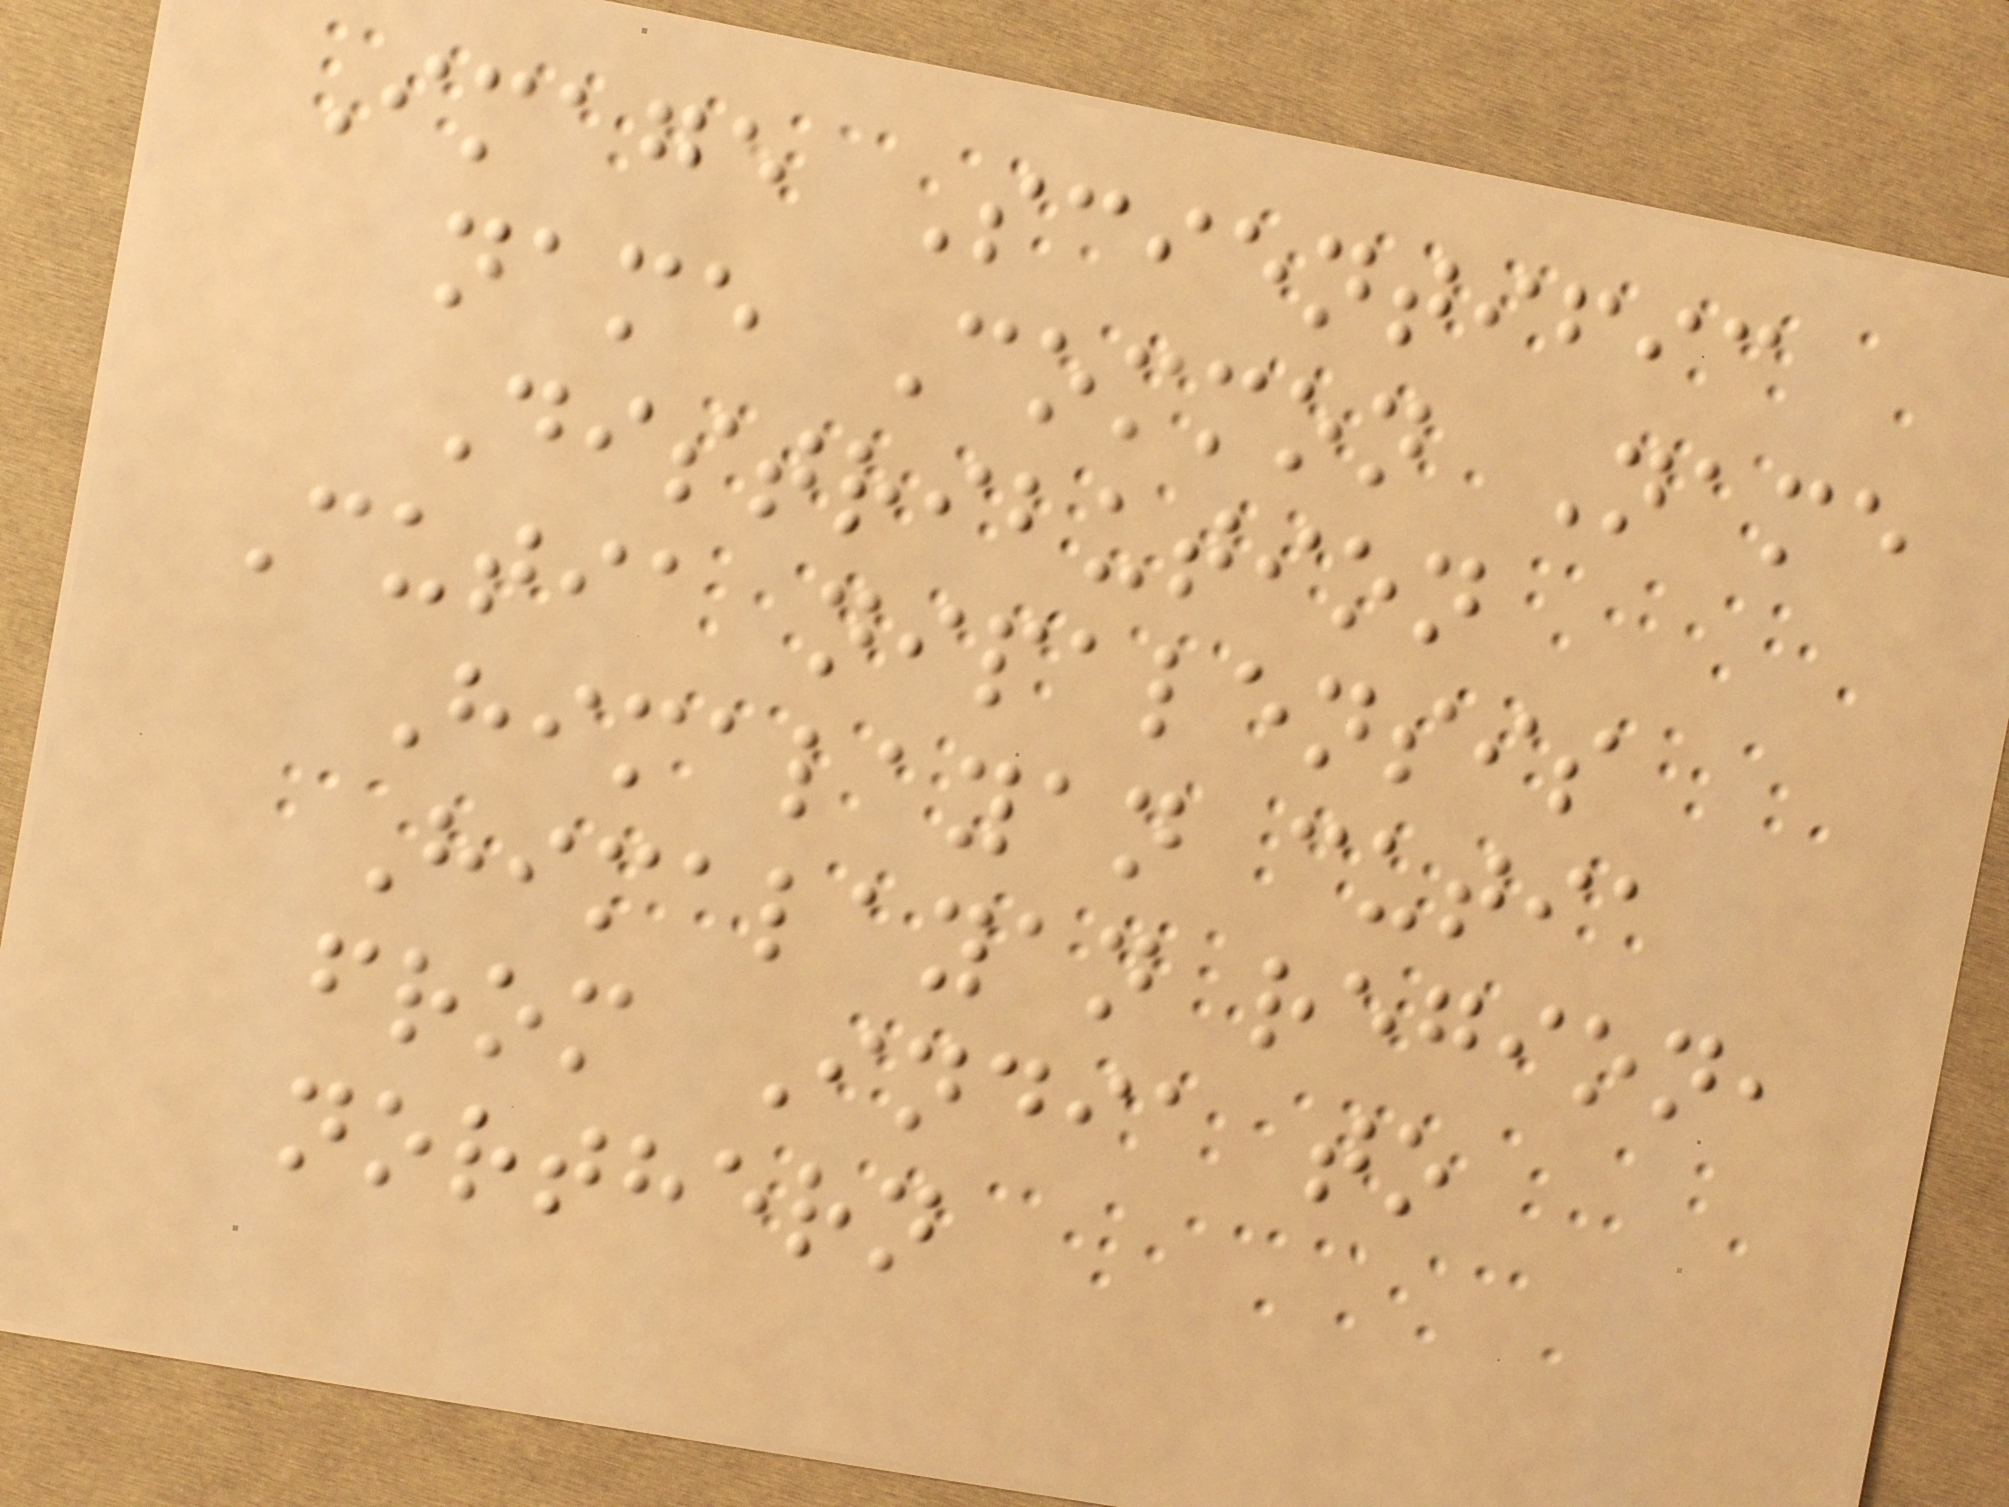Image Scientific
name Common Name
Distribution
Cutia nipalensis
Himalayan cutia
Himalayan region,
from India to
northern
